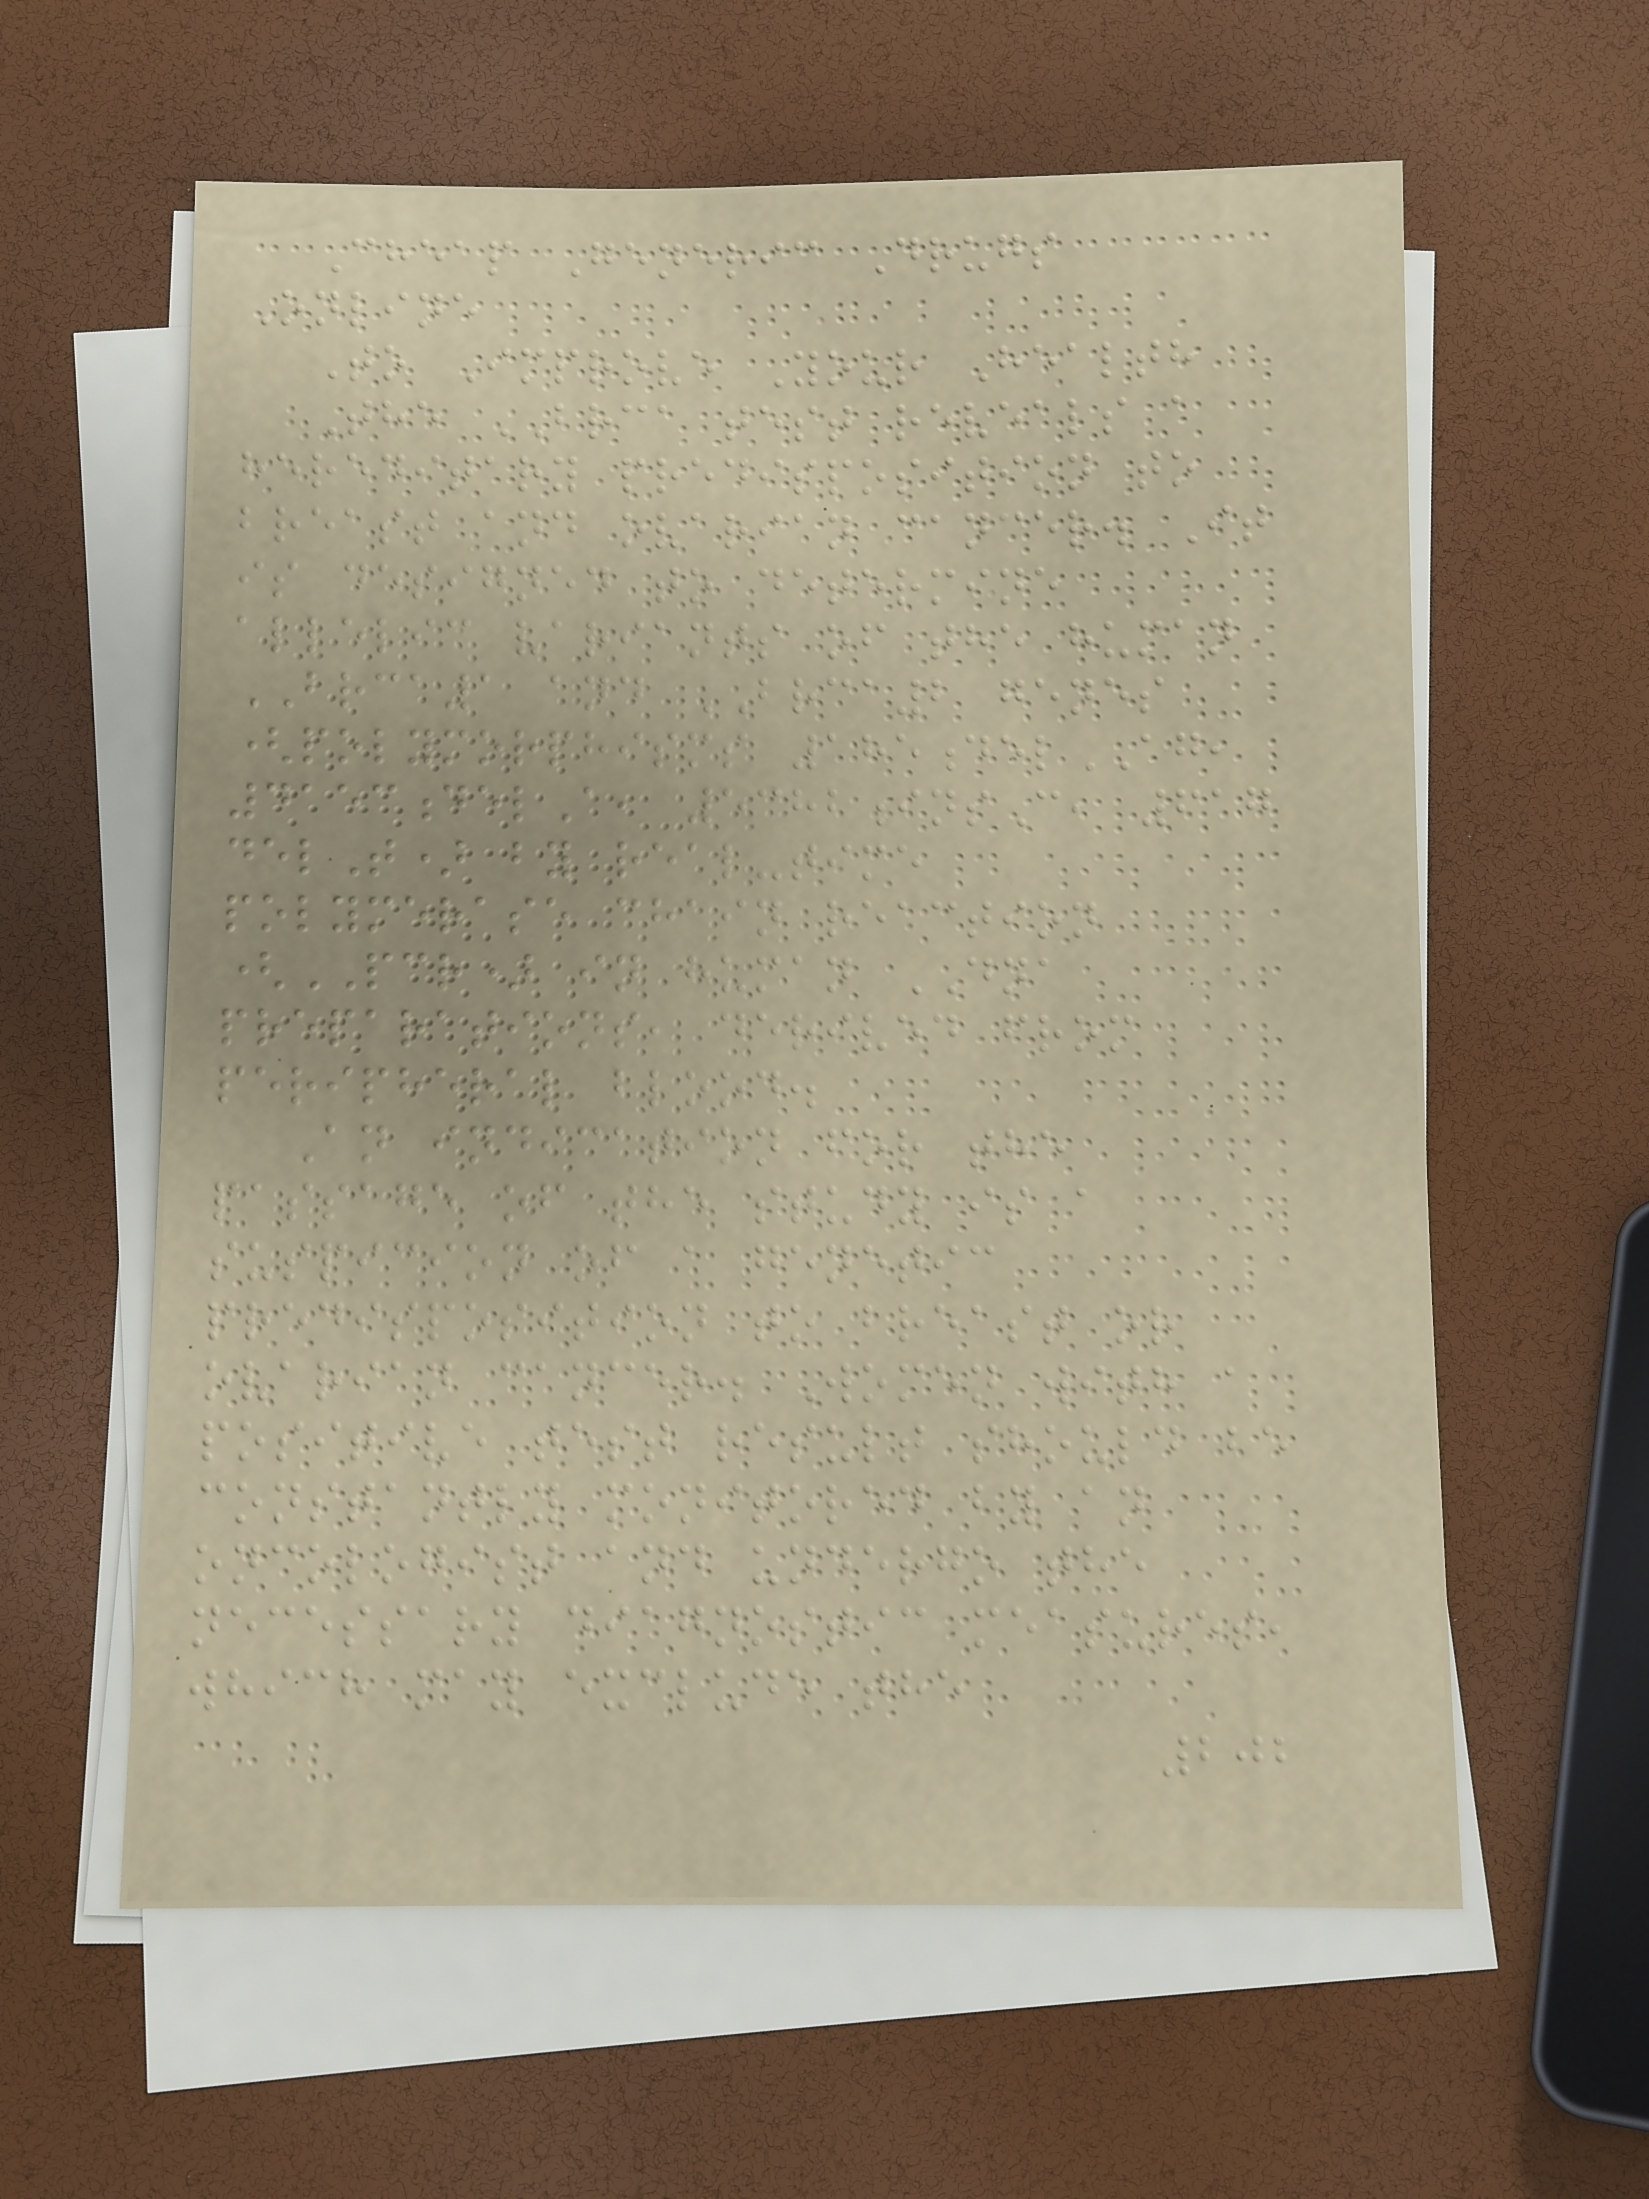Cheap Generic Drugs
Online
To Improve Your Health
The BRCA test reveals a
hereditary predisposition to
breast and ovarian cancer. It
is designed to determine
allelic variants of the human
BRCA1 and BRCA2 genes
(polymorphisms 185delAG,
4153delA, 5382insC, 617
delT) by real-time
polymerase chain reaction
(PCR) in human DNA
preparations, derived from
peripheral blood.
An indication for the
passage of the study is a
suspicion of a genetic
predisposition to breast or
ovarian cancer. Women with a
positive test result should be
constantly monitored by an
oncologist and undergo the
necessary diagnostic measures,
which may exclude the
202
